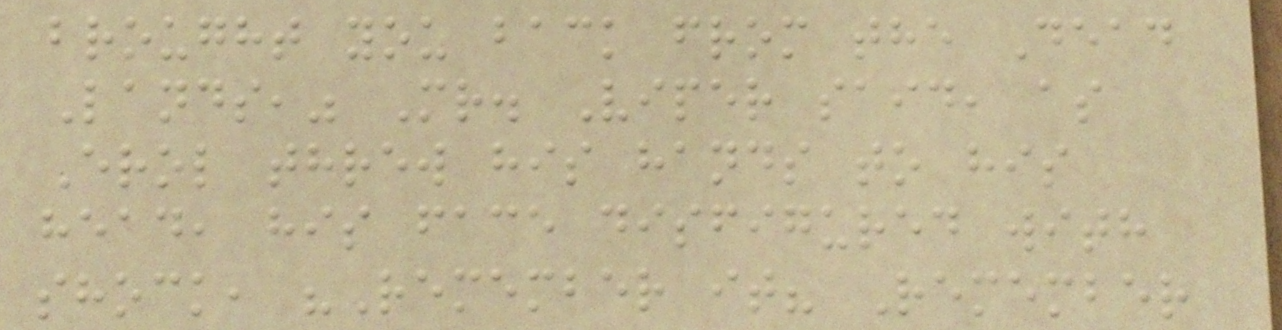brought you back from the Dead
Lands," Mr. Viper said, as
Erol threw his hands to his
head, his face disfigured with
shock, "Remember it? Remember
